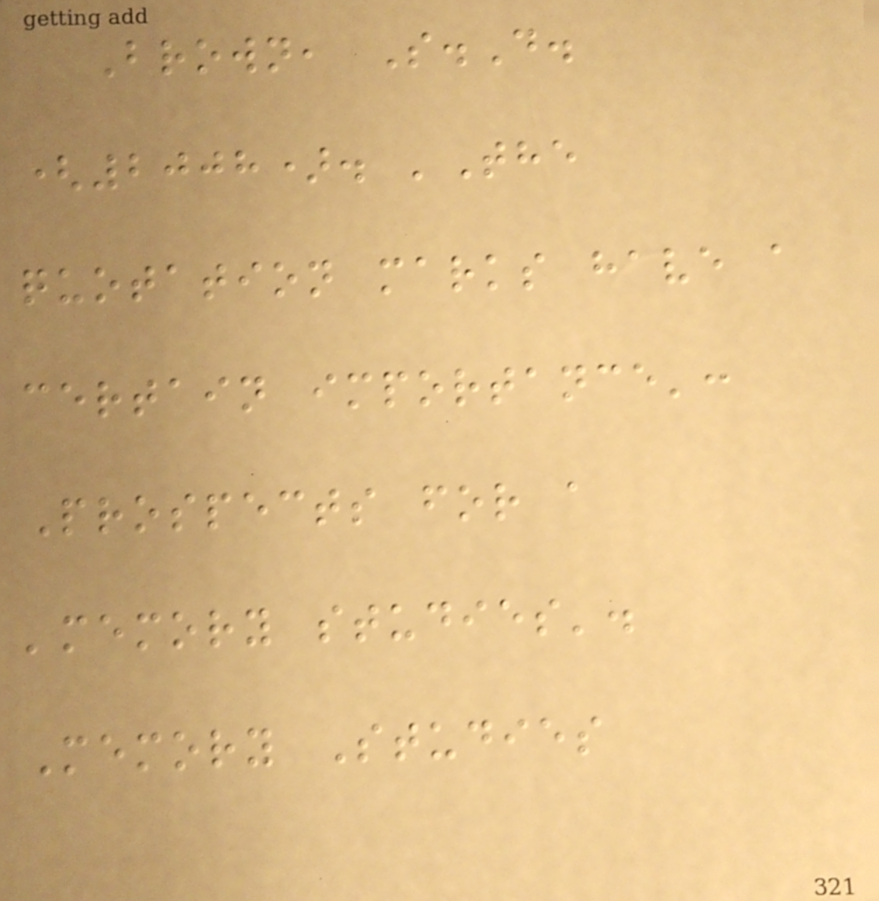Brown, S.D.
(2008). 'The
quotation marks have a
certain importance':
Prospects for a
'memory studies'.
Memory Studies
